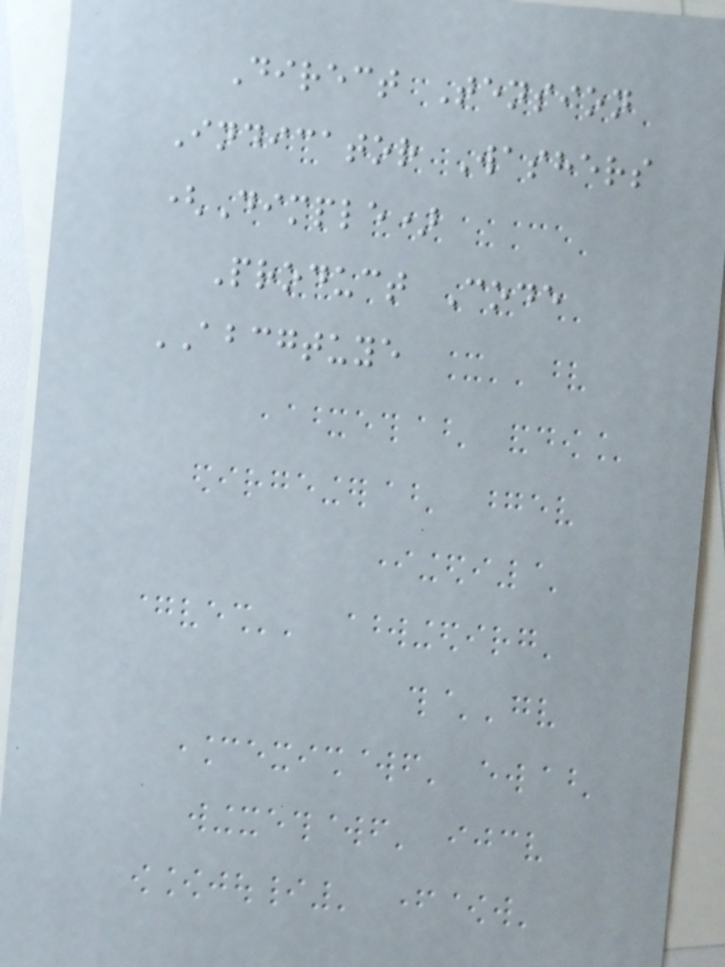Direct Tension
Indicator Washers
(Dimple)
Product Code
ABCGTUYE
